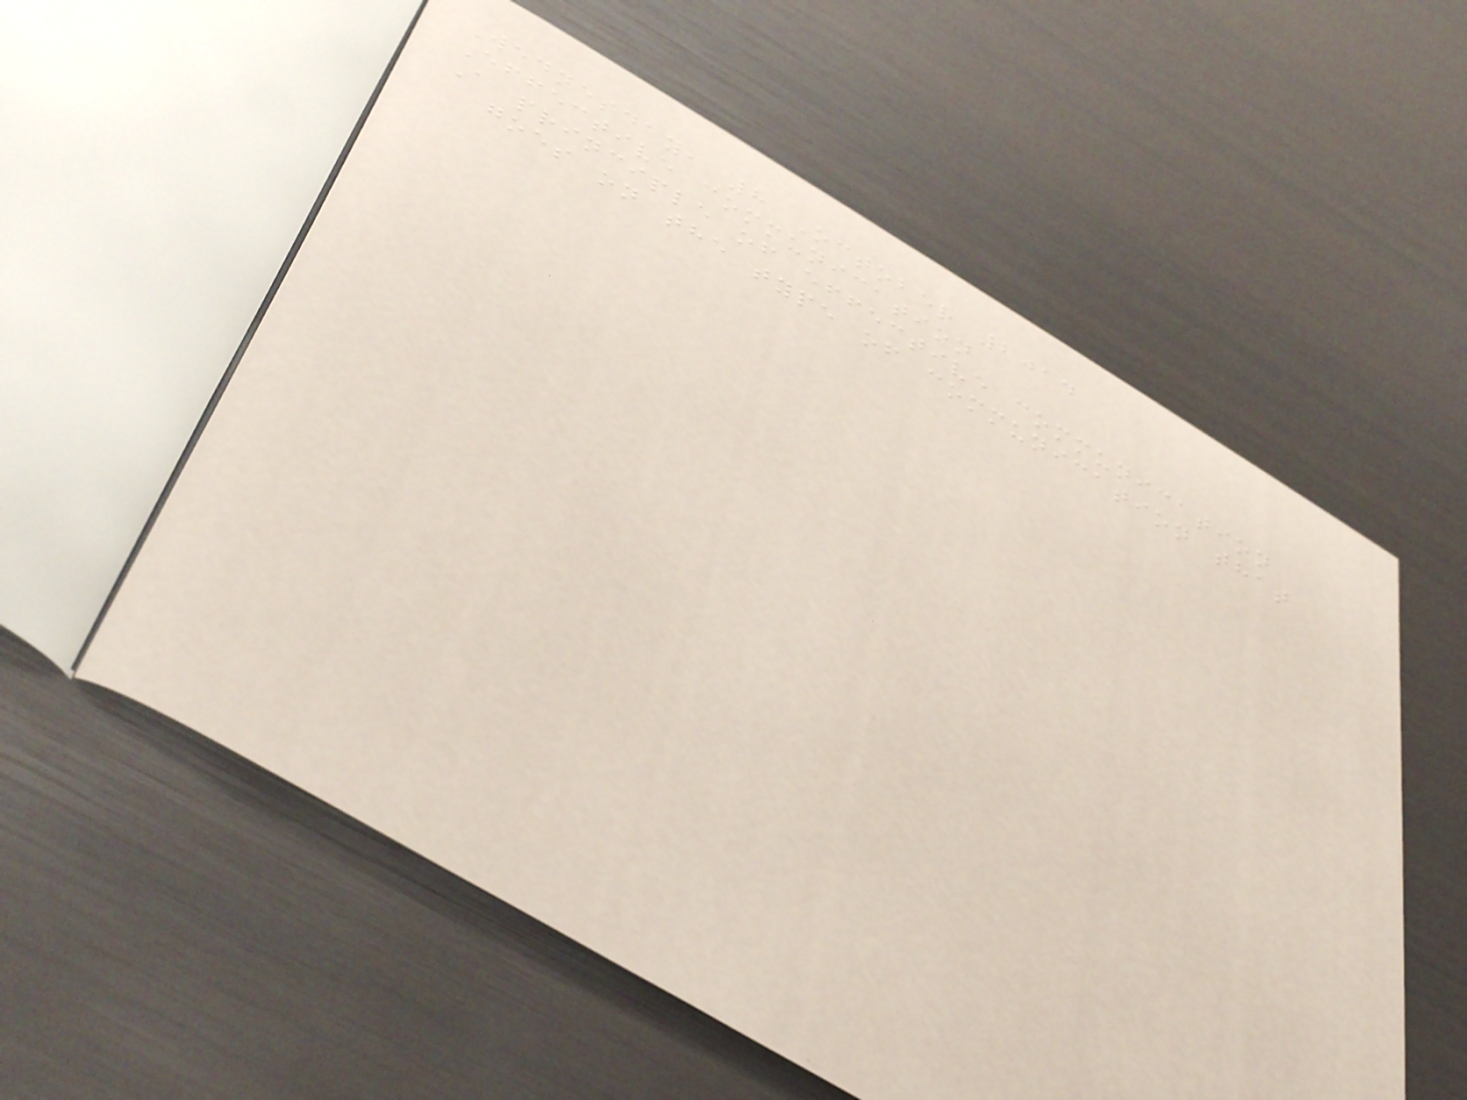Wednesday, 8 October 2014
Effective communication
A principle of effective communication
goes on the type of communication that
